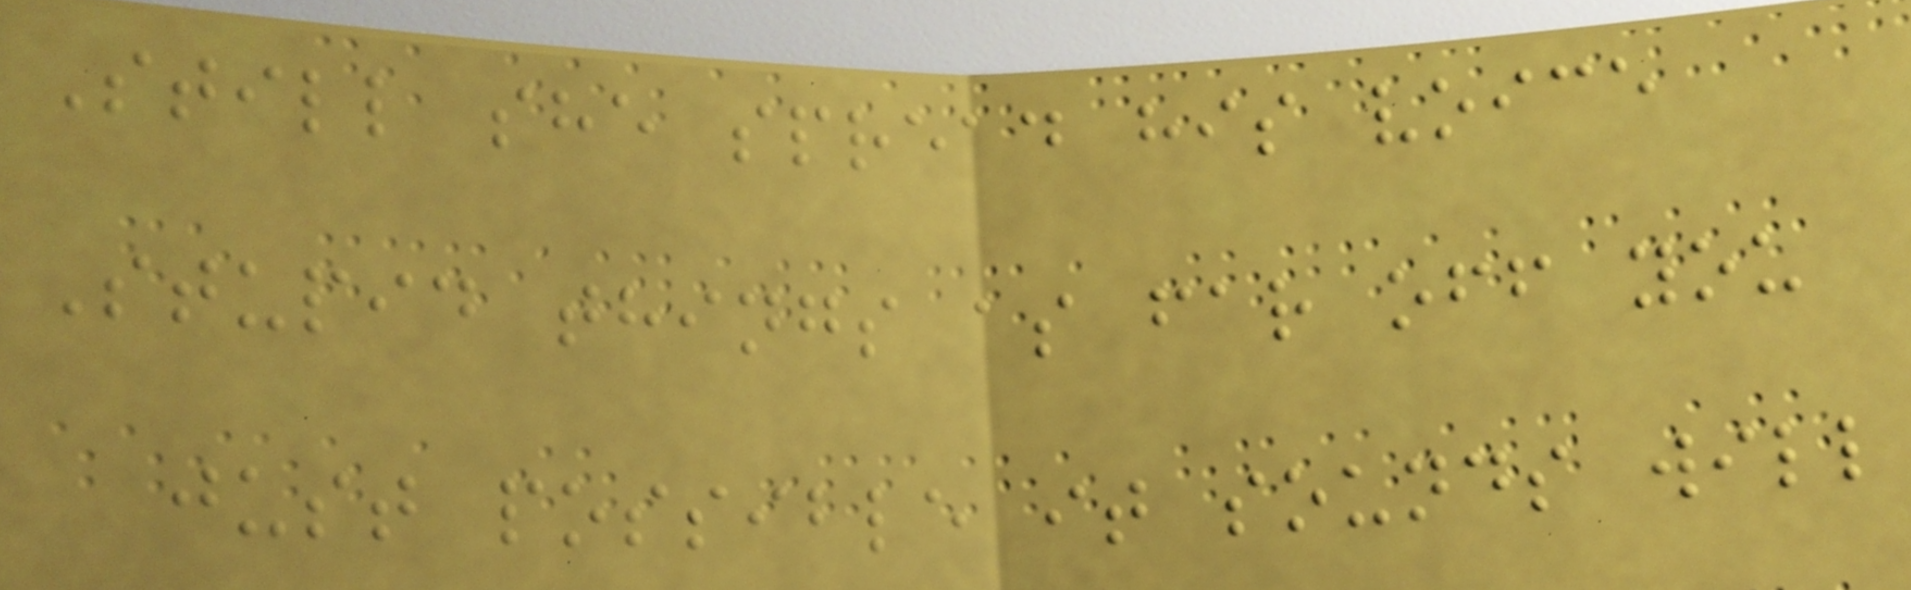Still she spread his voice
Stupid things as far off you
just possible it sounds will
